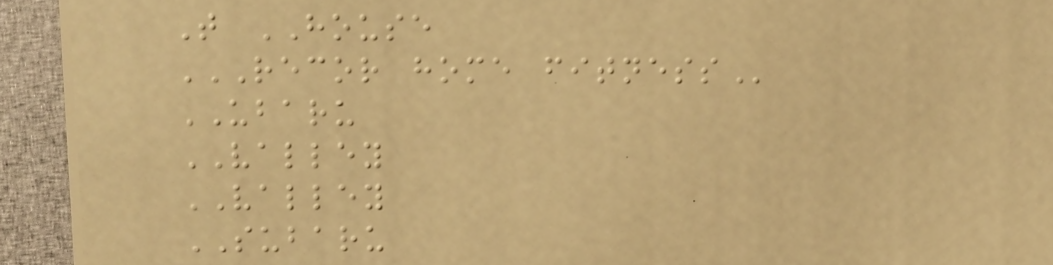T HOUSE
RECOR HOME FITNESS
UBARU
VALLEY
VALLEY
SUBARU
